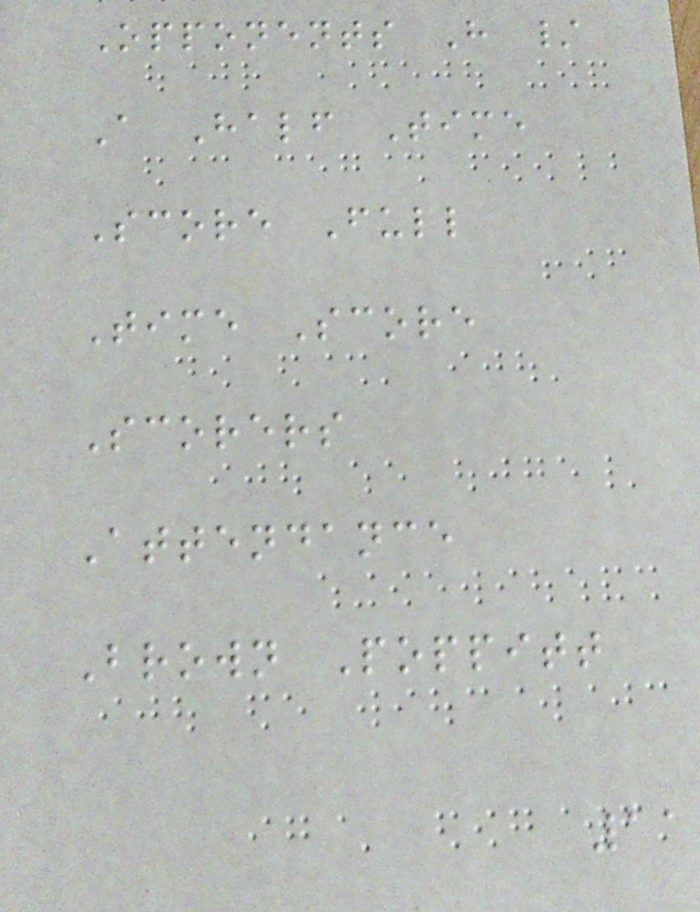Opponents H /
A Half Time
Score Full
Time Score
Scorers
Attendance
Brown Poppitt
11
